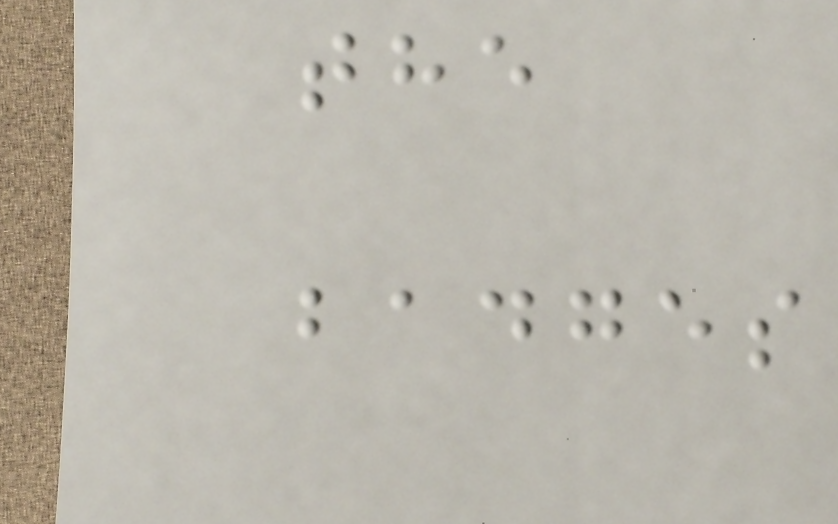the
badges
